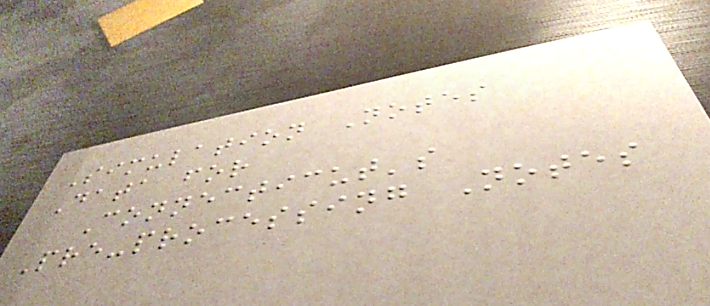Simulation Notes
Data for
Connecticut's
Pre-processing Notes
